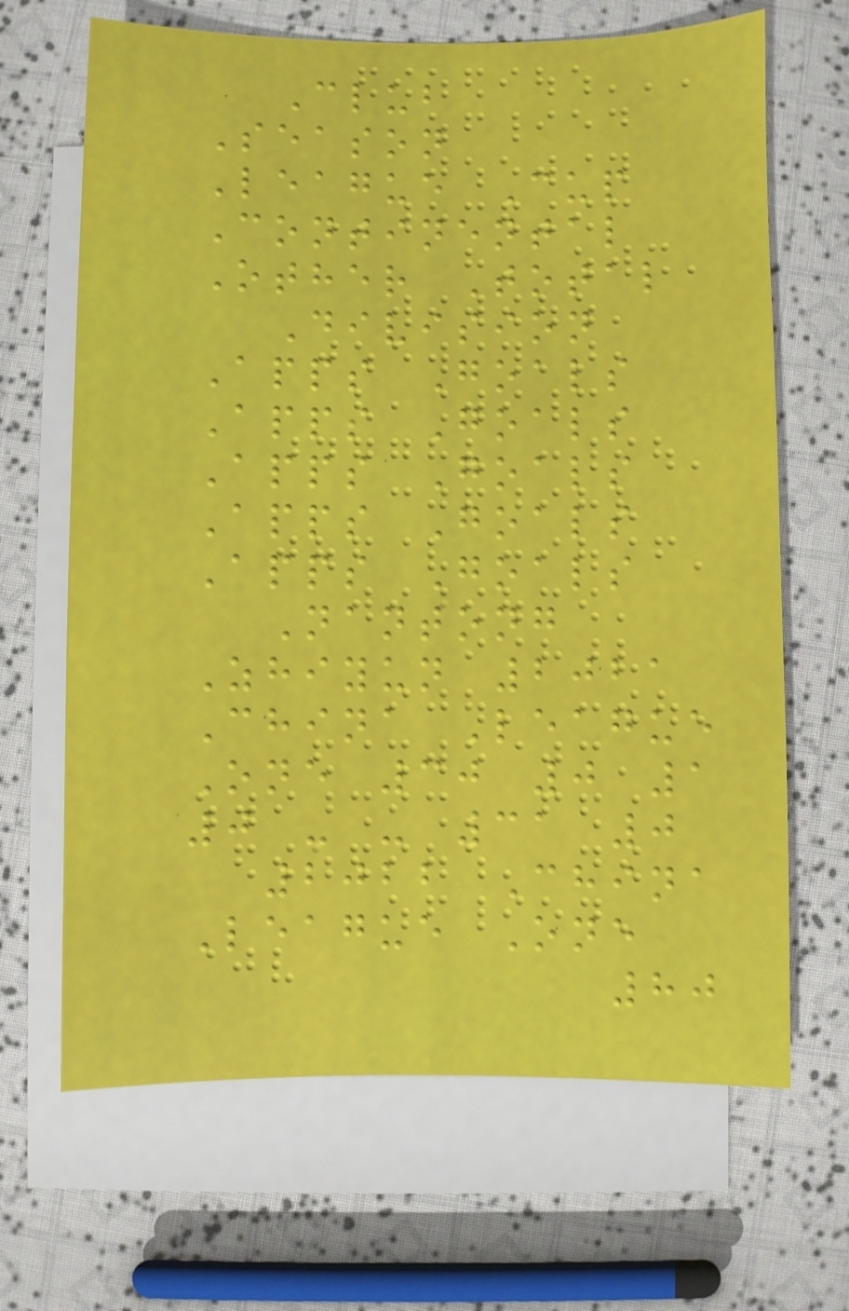Club
Season
League Cup
Continental
Other Total
Division
Apps Goals
Apps Goals
Apps Goals
Apps Goals
Apps Goals
Nantong
Zhiyun 2021
China League
One 30 0 1
0 - - 31 0
2022 China
League One
80
